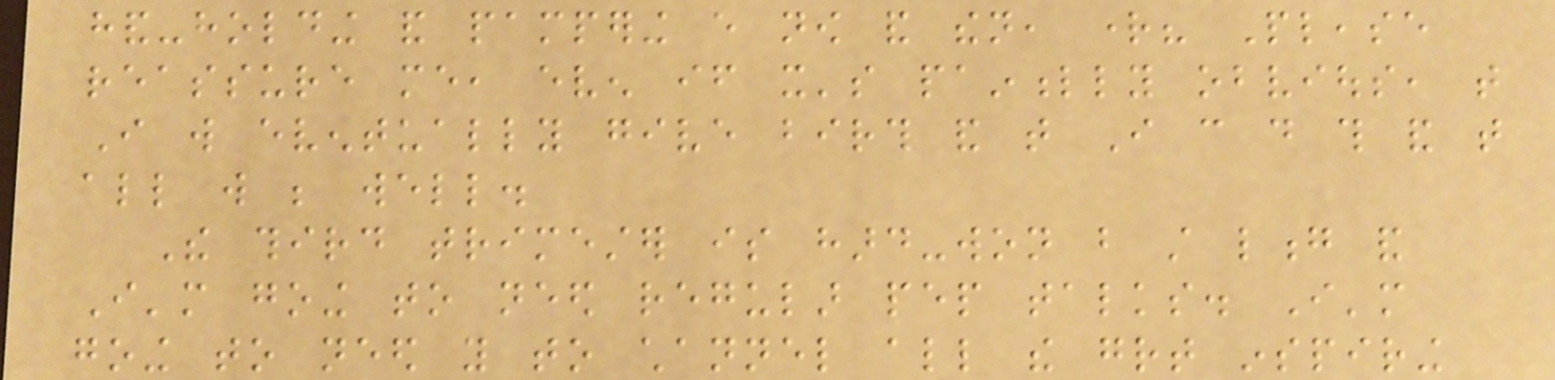hand-holding and pampering every now and then, right? Please
reassure me, even if it's painfully obvious, that
I will eventually give birth and that I can do this and that
all will be well.
The third trimester is hard-won but still long and
I'm going to need regular pep talks. I'm
going to need you to channel all the great inspiring
